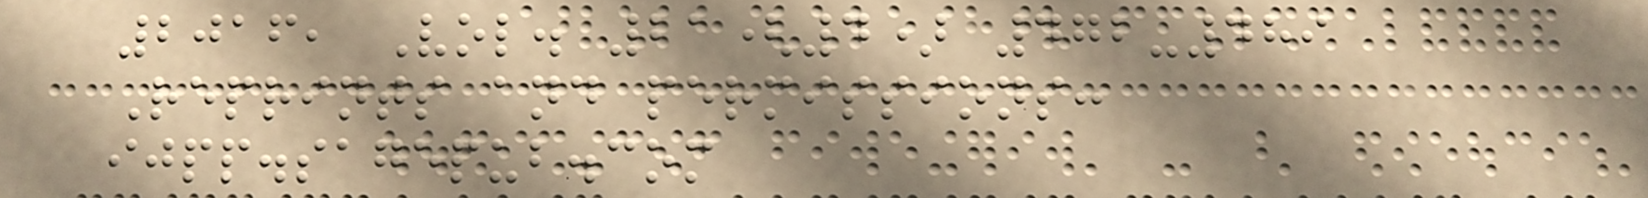2016, Vol. 21(4) 472-489
Reprints and permissions:
ijpp.sagepub.com
